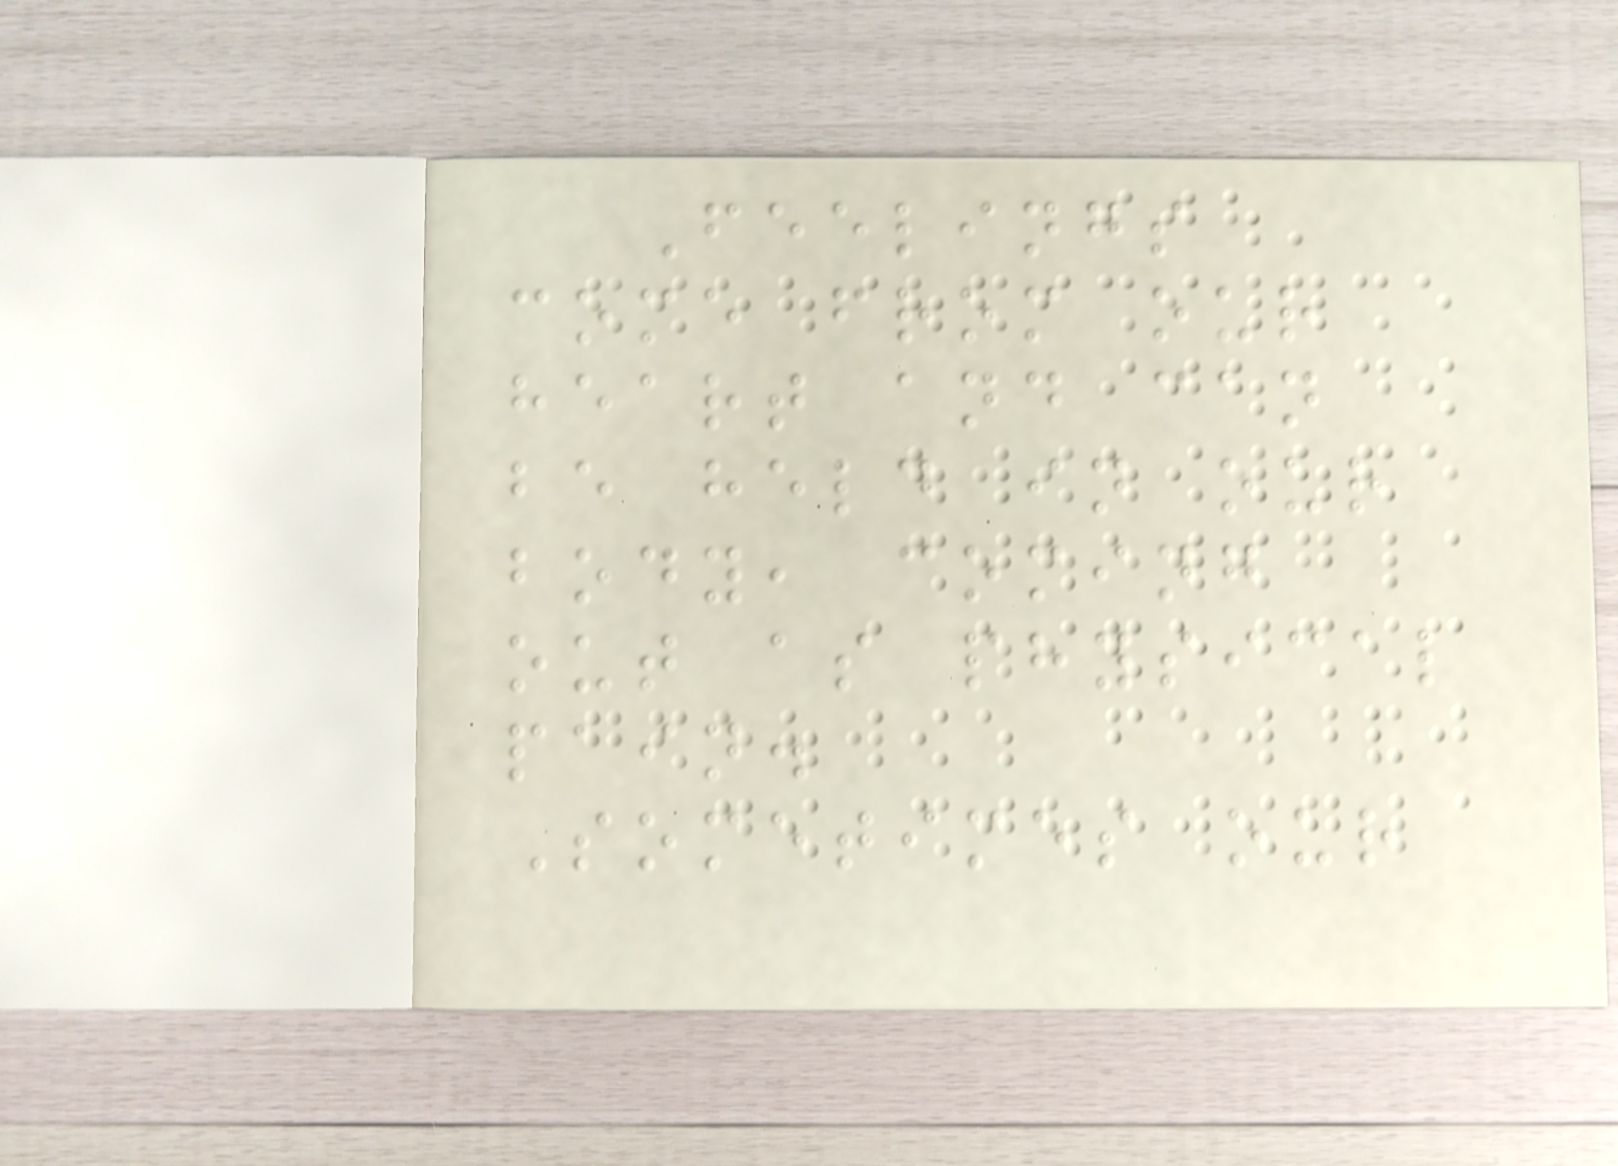Feelings
come from our
heart and can
be held in our
body, coming
out as physical
pain.
Sometimes our
